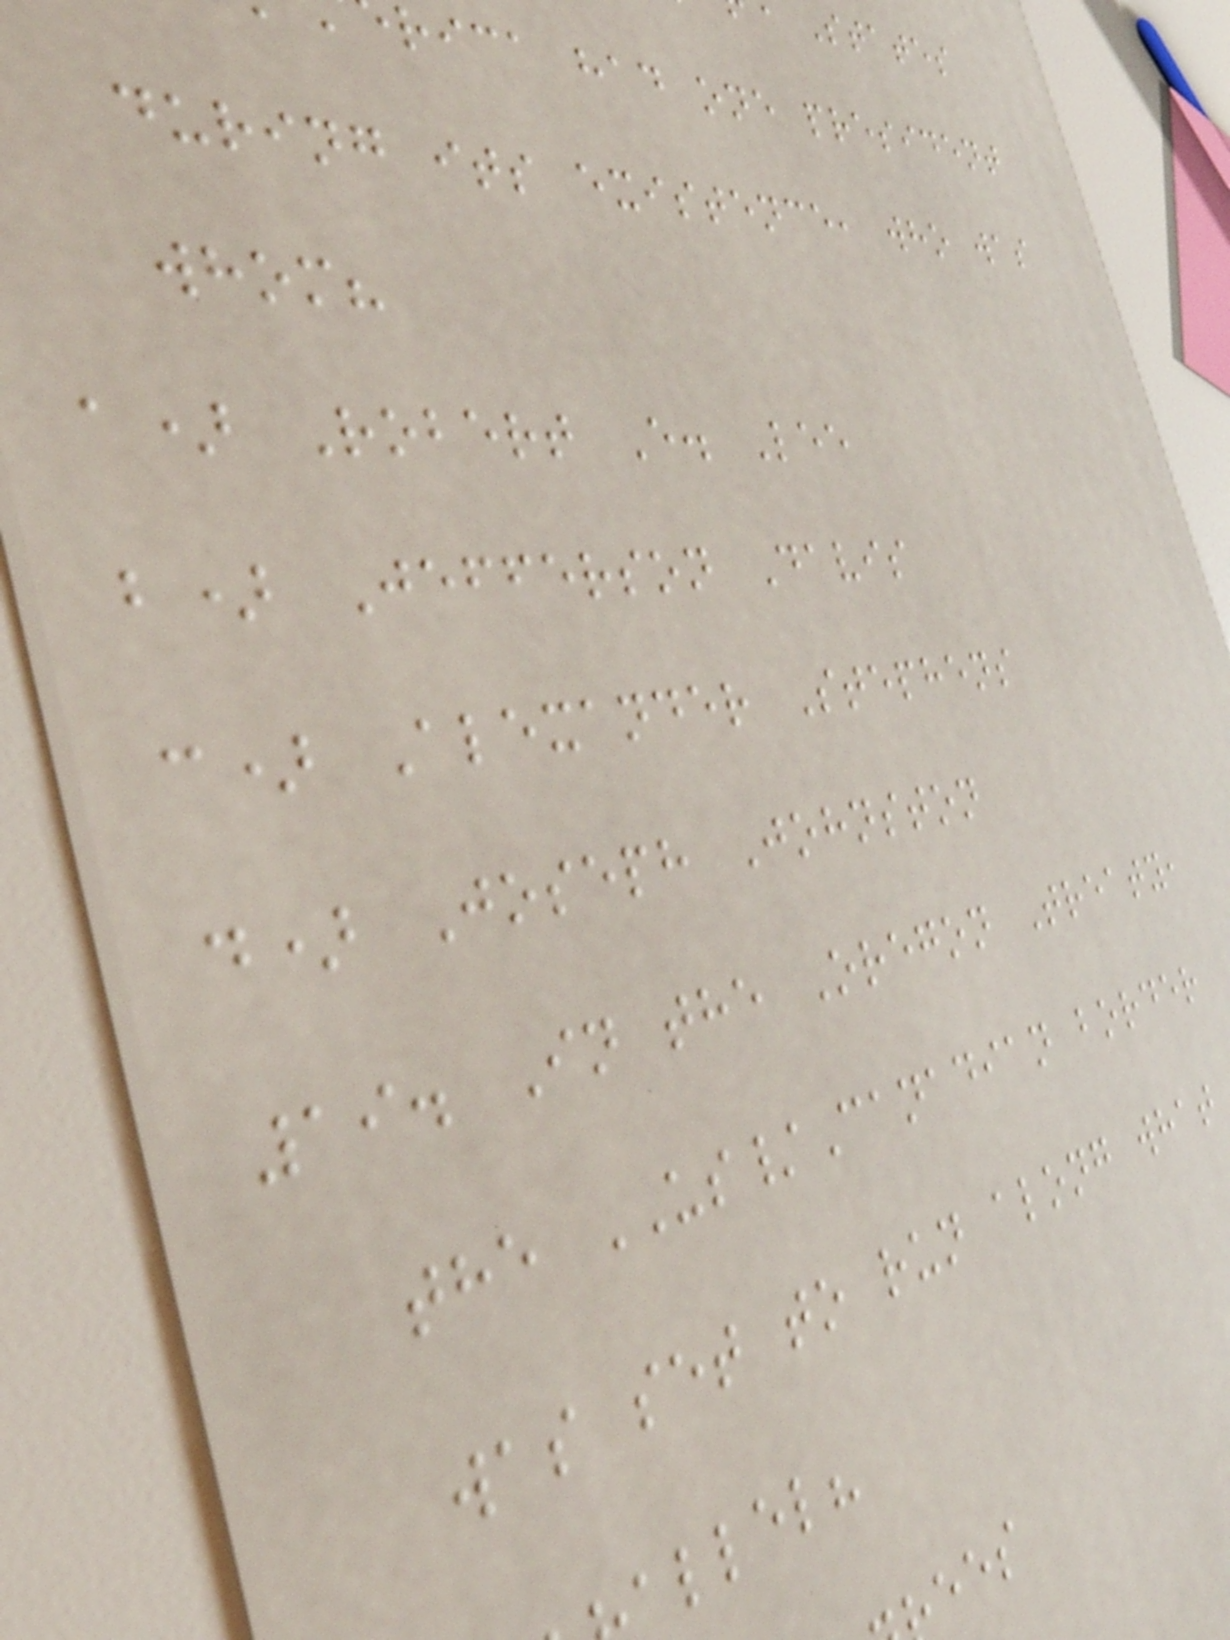rica had one president
during its existence, who was
whom?
a) Robert E. Lee
b) Jefferson Davis
c) Alexander Stephens
d) Joseph Johnston
19. In the Oregon Treaty,
the US/Canadian border
was set to run along what
allel?
